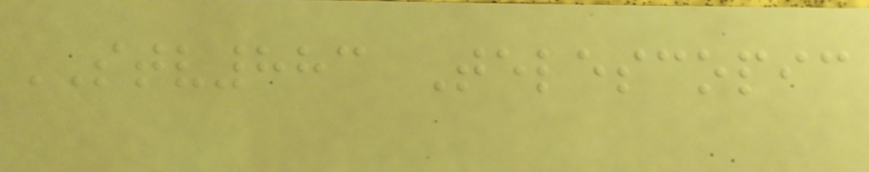STV883 Telescopic
